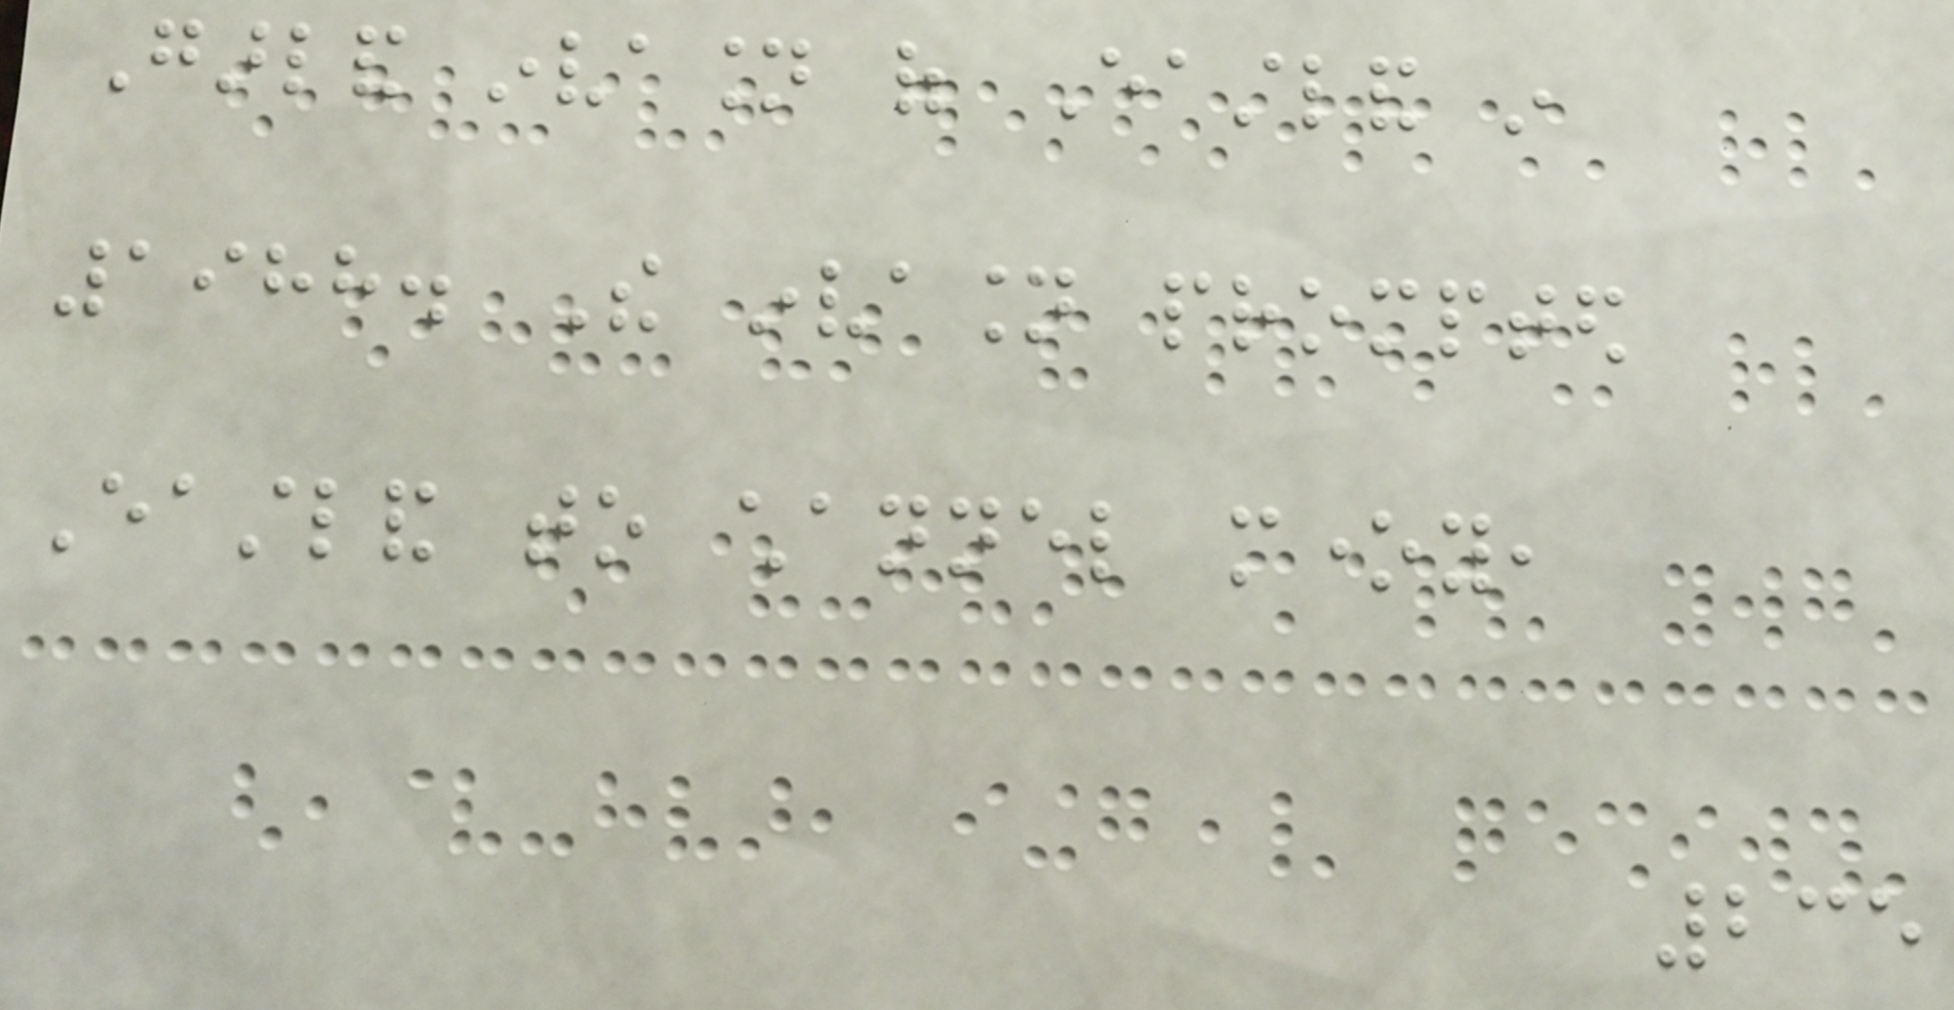Garland invasion of Eastland in
1988. The invasion prompted
Eastland to channel money,
235
